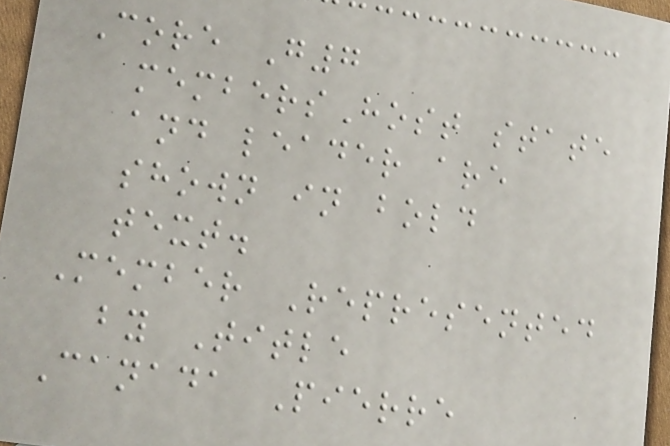Core G7
membersHost state
and leader are
shown in bold
text.
Member Represented
by Title
Canada Pierre
